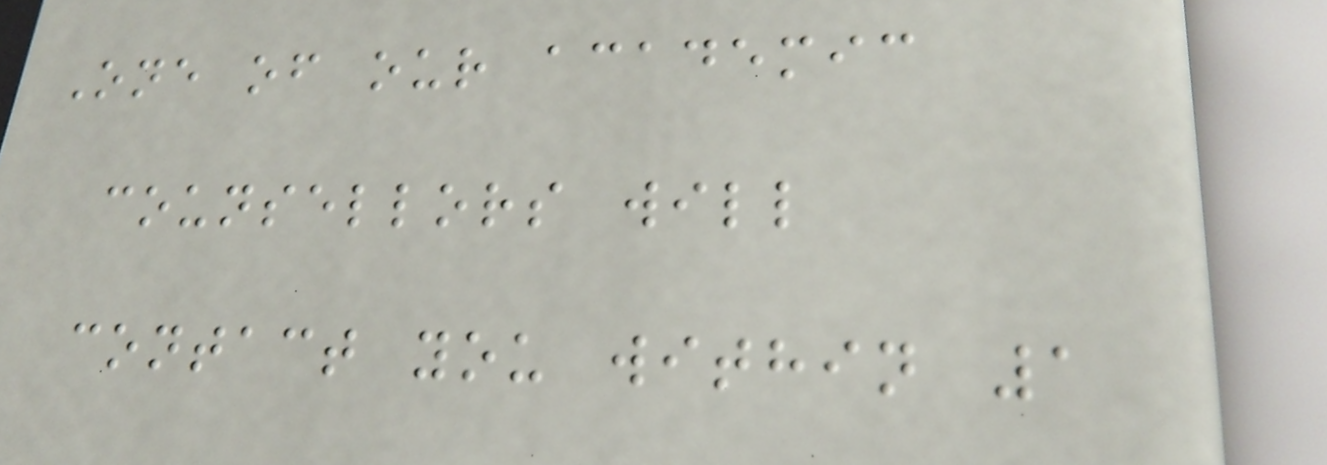One of our academic
counsellors will
contact you within 1
